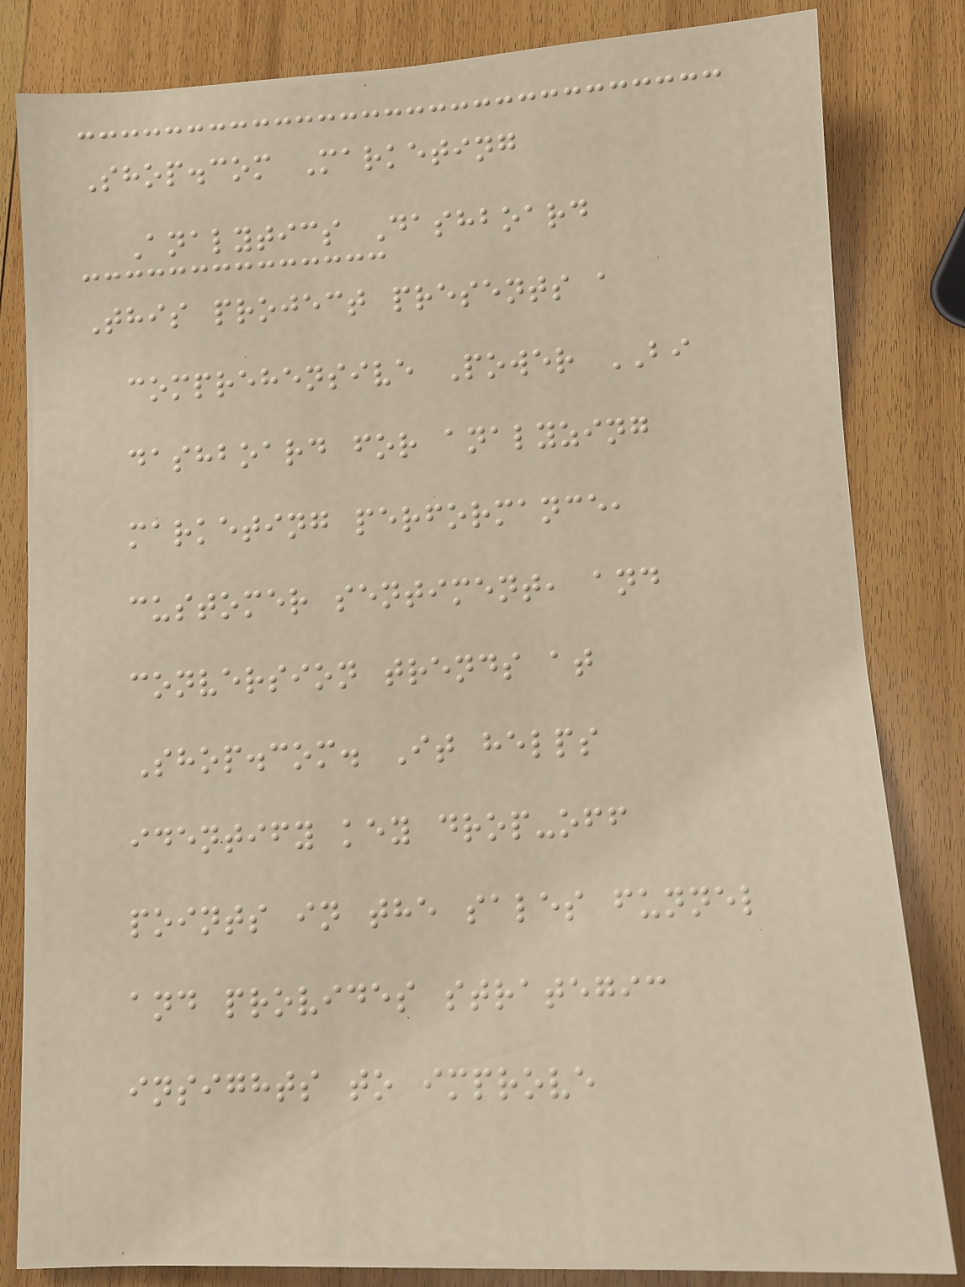Shop.com Marketing
Analytics Dashboard
This project presents a
comprehensive Power BI
dashboard for analyzing
marketing performance,
customer sentiment, and
conversion trends at
Shop.com. It helps
identify key drop-off
points in the sales funnel
and provides strategic
insights to improve
